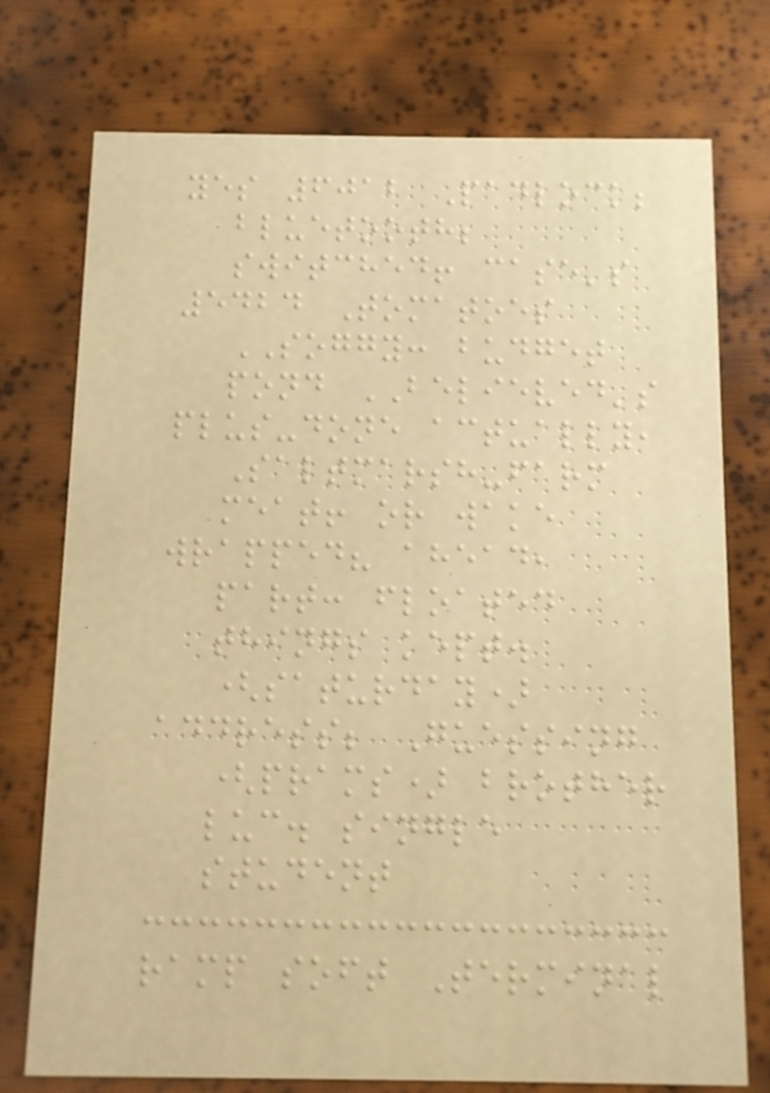yes 6012 Padlock;
bluetooth;
switched! case's
5424 Tomatoes
SOGGY: budget
pond BELIEVED's
plus-done actually,
Saltmarsh-farm
meat! or wake
wrapped? ahead,
part: floated
things kept.
(saturday)
address; Guessing
(prams) brother
luc. single
student
ramp soft Terminal
